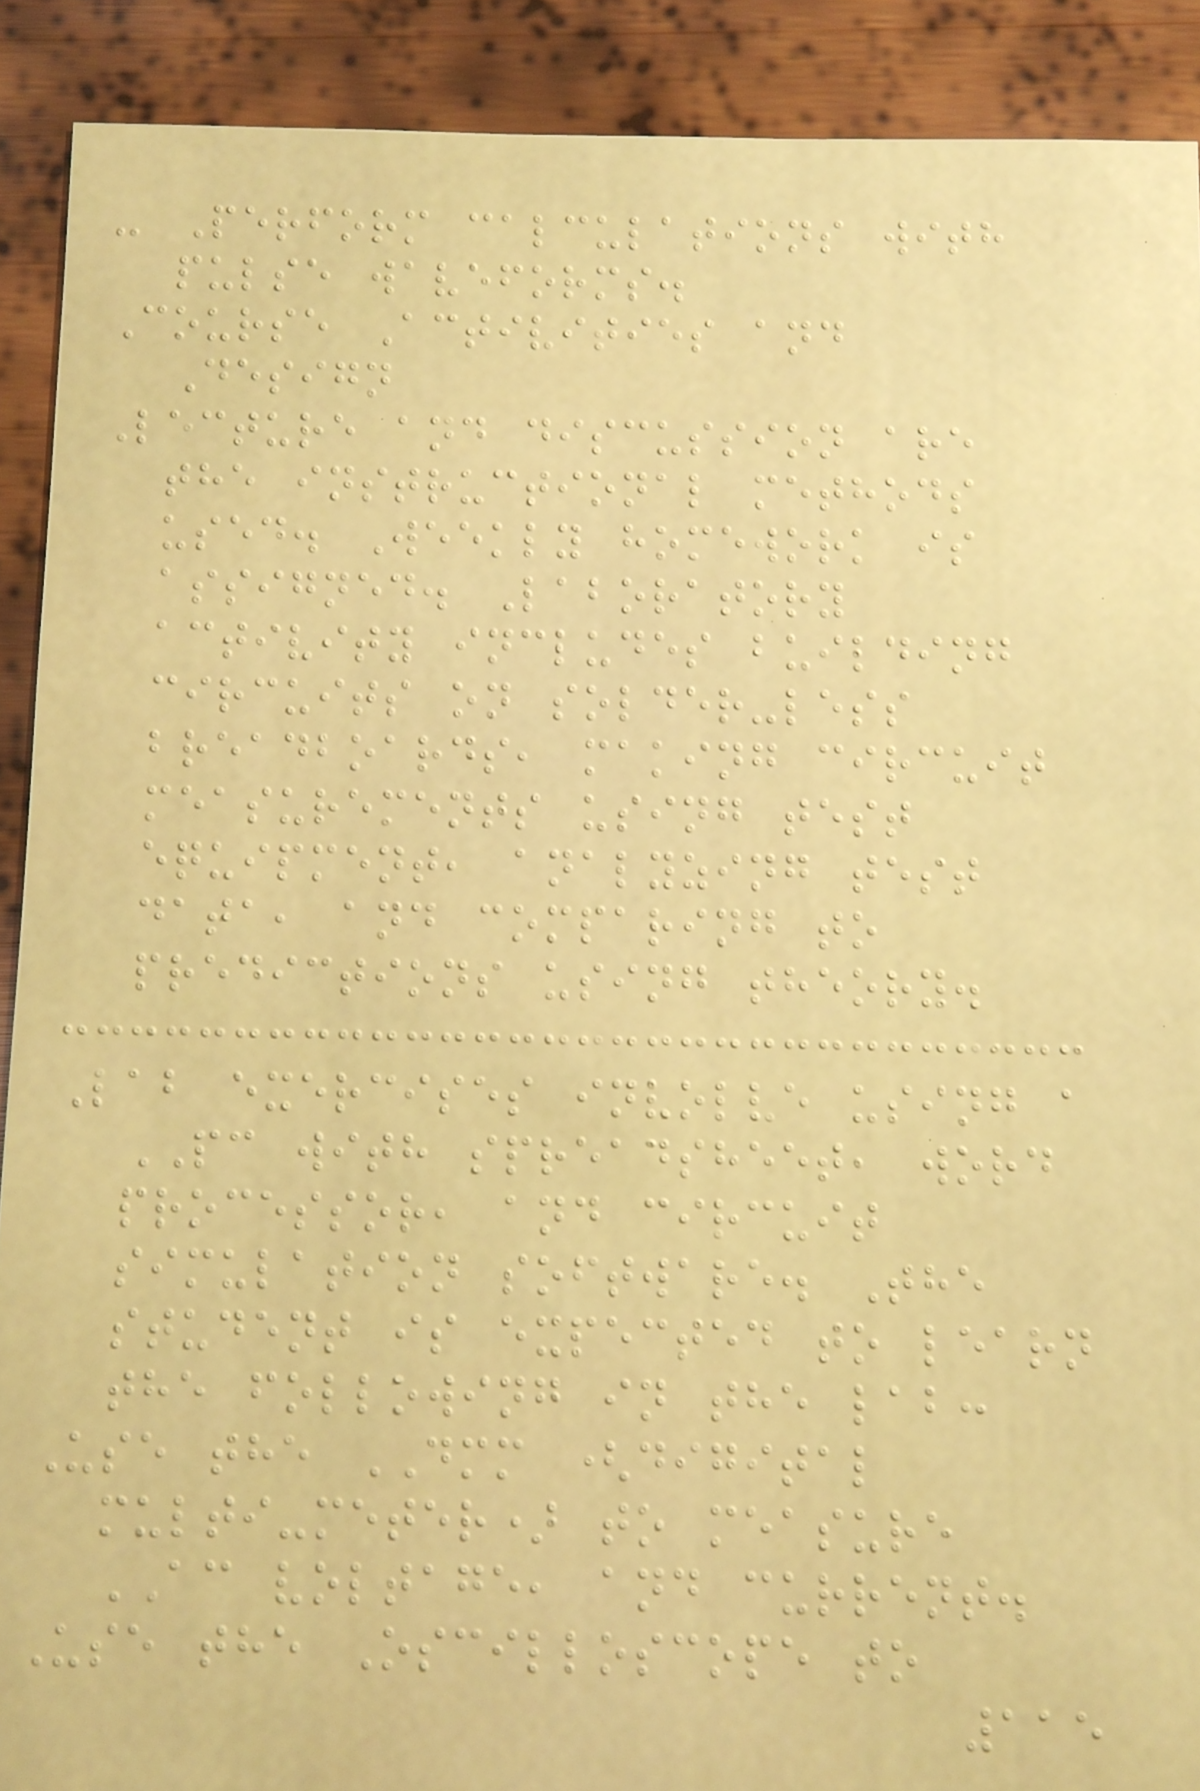- Perform calculations with
pulse waveforms.
Course Activities and
Design
Lecture and discussion are
the instructional methods
used. Weekly homework is
assigned. Laboratory
activity includes building
circuits on solder-less
breadboards, making circuit
measurements using test
equipment, analyzing test
data, and comparing to
predictions using theory.
Lab exercises involve using a
PC with spreadsheet, word
processor, and circuit
simulation software. The
student is expected to learn
the following in the lab:
Use the DMM (digital
multi-meter) to measure
AC voltage, and current.
Use the Oscilloscope to
115
